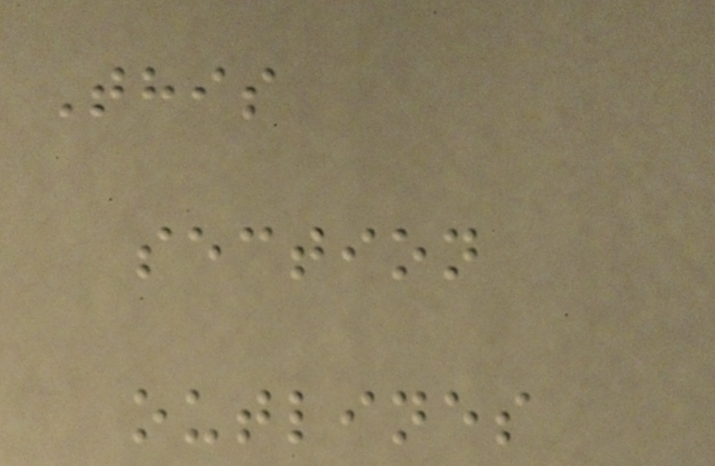This
section
outlines
